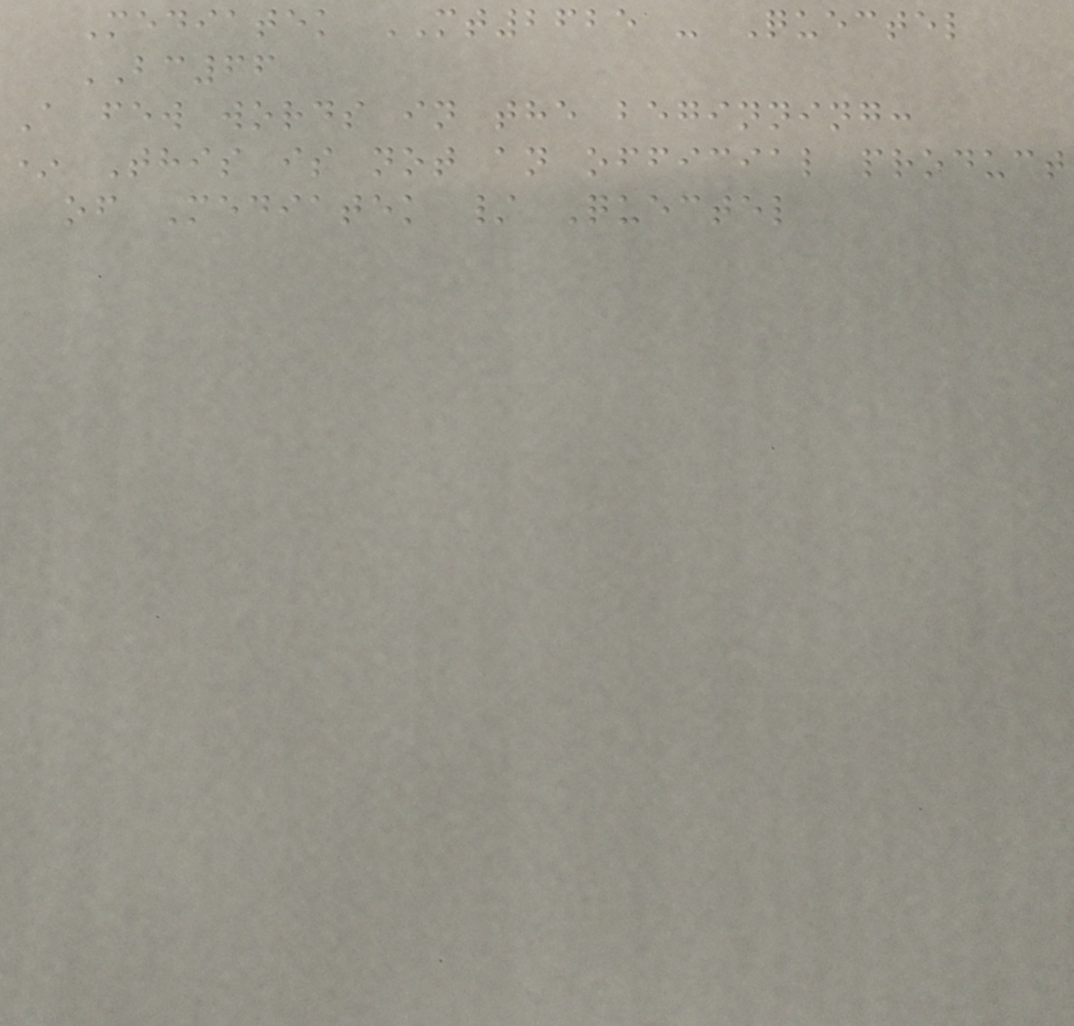Mediatek MT2625 - Quectel
BC66
A few words in the beginning:
* This is not an official product
of Mediatek / Quectel
